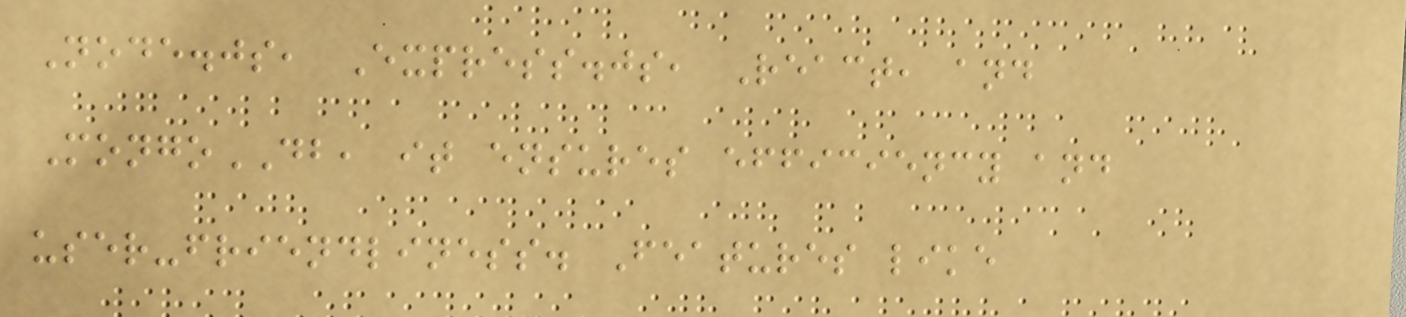Node.js, Express.js, React, and
MongoDB, it ensures efficiency and
user-friendliness. Features like
